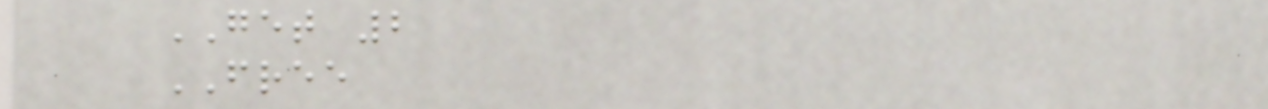GET 2
FREE
